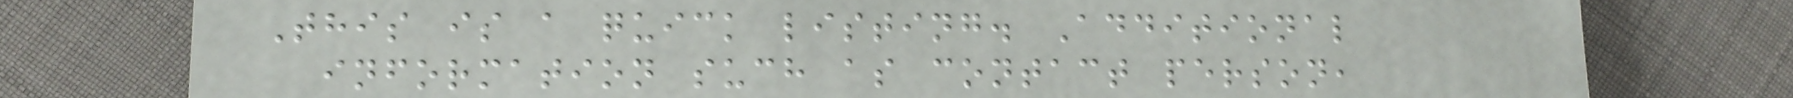This is a quick listing. Additional
information such as contact person,
